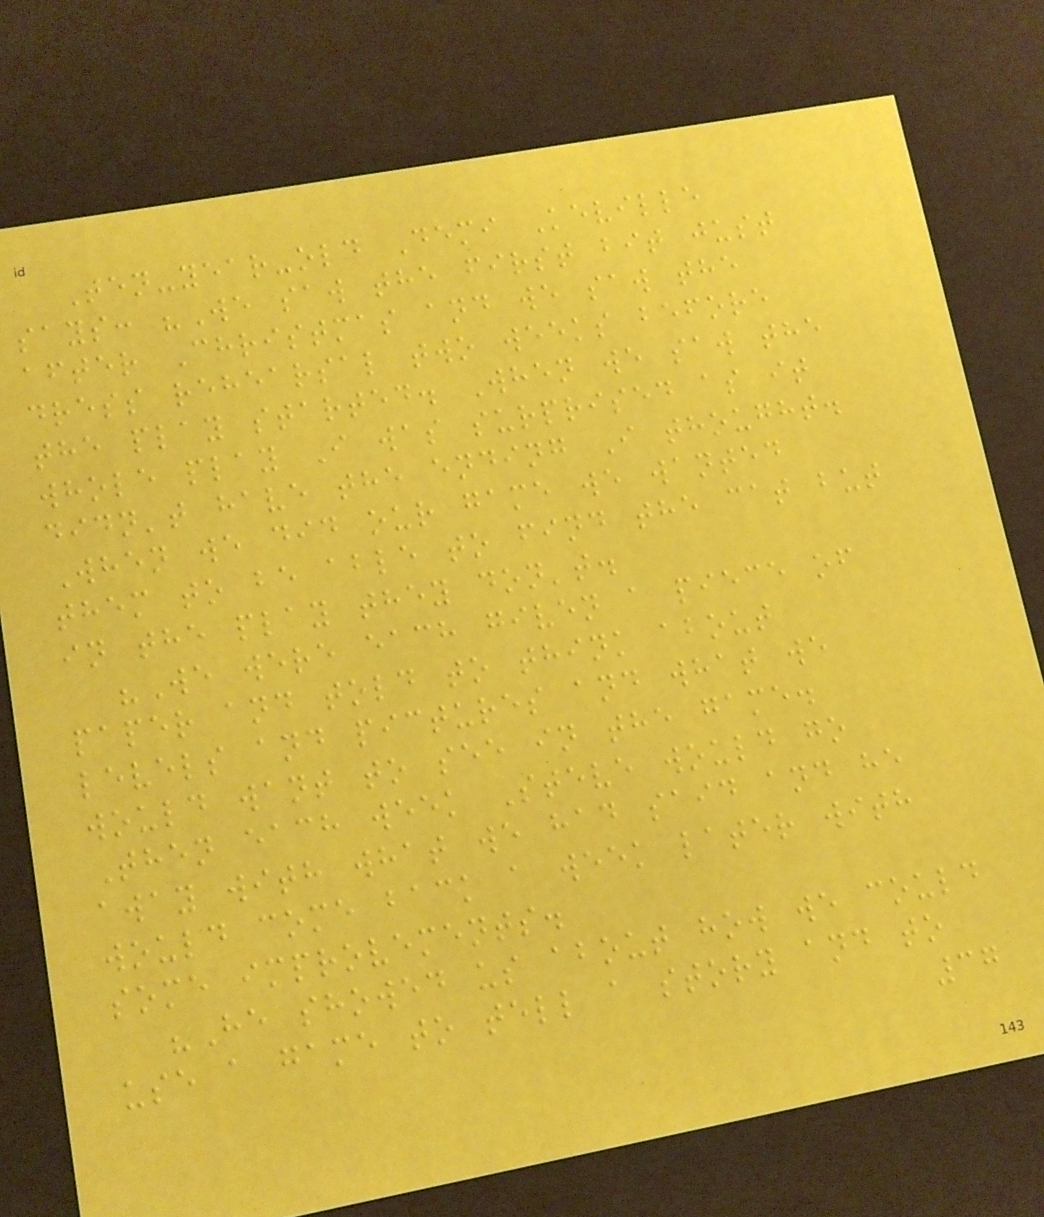Ten-year-old Demi Keville
says: "We saw the first bit just
after Christmas and we saw the
dress rehearsal two weeks before
the play started. When we saw the
whole play I was surprised as it
didn't have the ending I thought.
When we did our game we wanted
them to be able to find the cat but
in the play they don't.
"We were each given a piece of
paper and told to think about
levels and pictures and what we
would want to see in the game.
Then each week Steve would go
away with what we had said and he
would come back a week later with
some improvements.
"He showed us about how we could
use a game to tell a story and to
37
